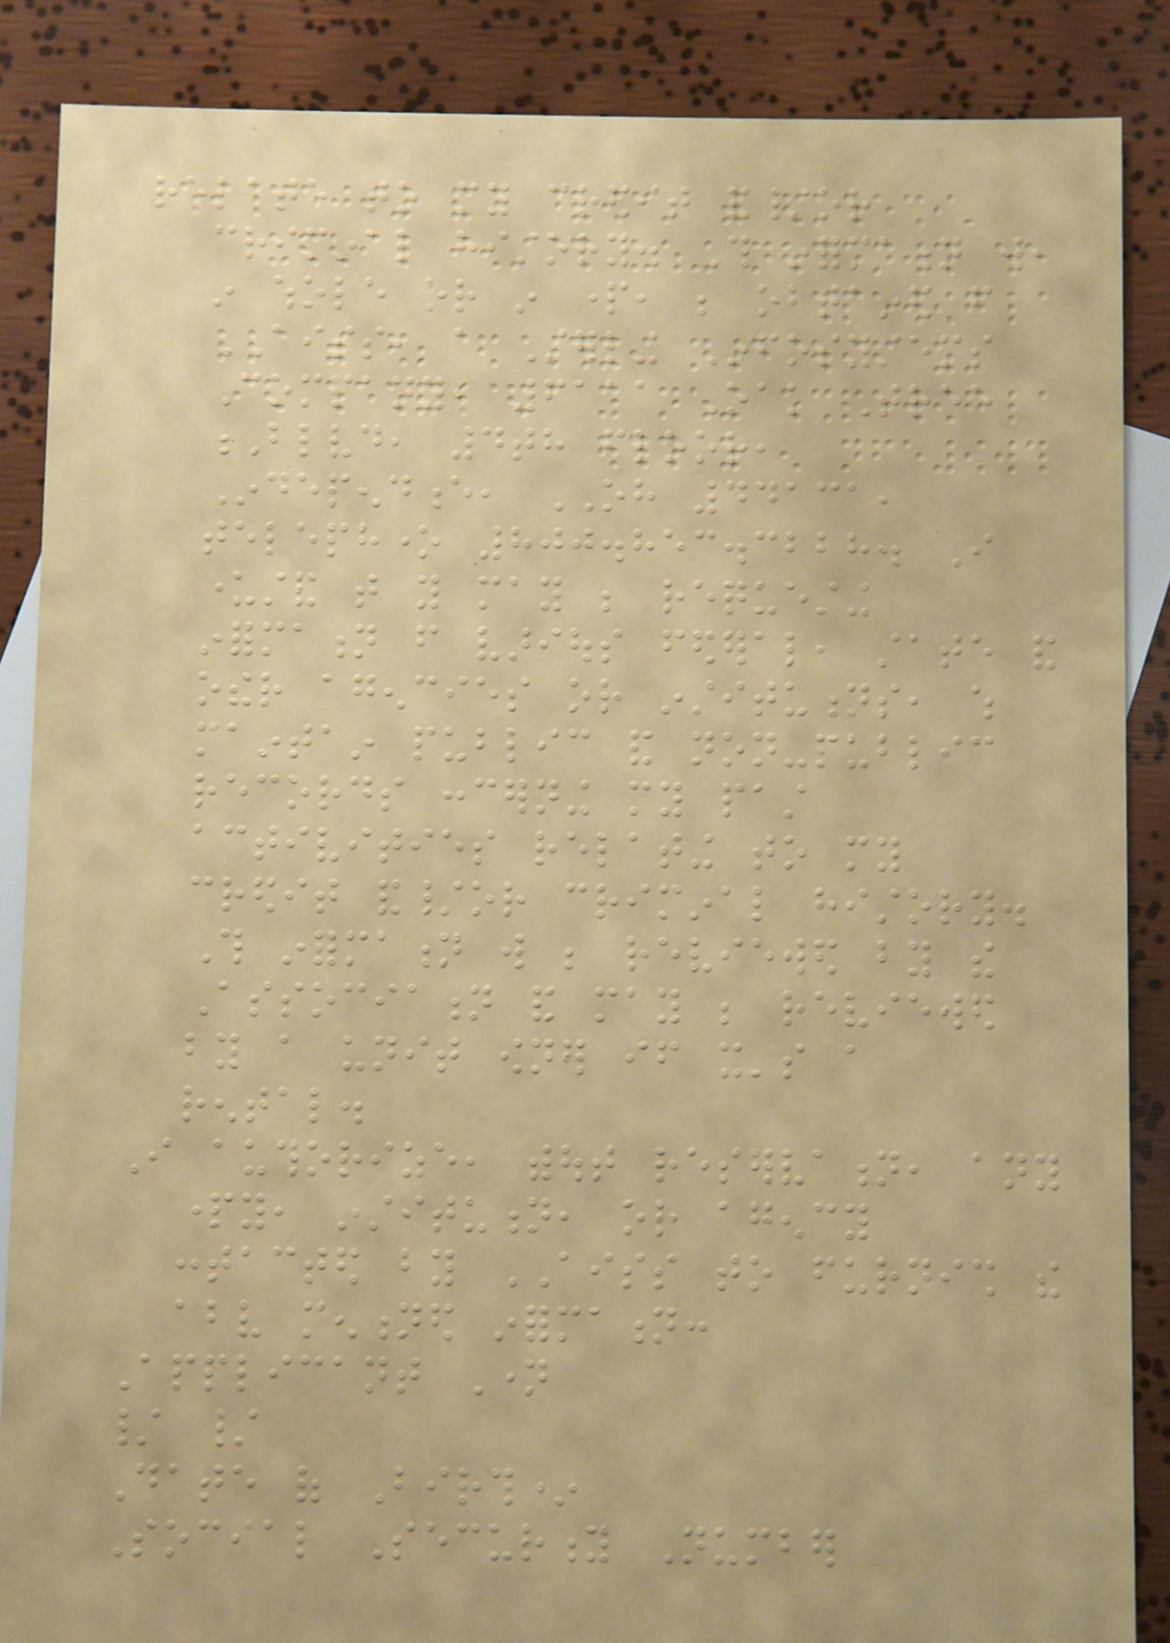relate to my credit and/or
criminal history. This information will,
in whole or in part, be obtained from
AISS, a Sterling Infosystems
Company, 6111 Oak Tree
Blvd, 4th floor,
Independence, OH 44131,
telephone 800.853.3228. I
understand that you may be requesting
information from various federal, state and
other agencies or institutions, which
maintain public and non-public
records concerning my past
activities relating to my
credit and/or criminal history.
This information will be reviewed by the
Association and may be reviewed
by a unit owner if it's a
rental.
I authorize, without reservation, any
party, institution, or agency
contacted by AISS to furnish the
above mentioned information:
Applicant Name
/ /
Date of Birth*
Social Security Number
